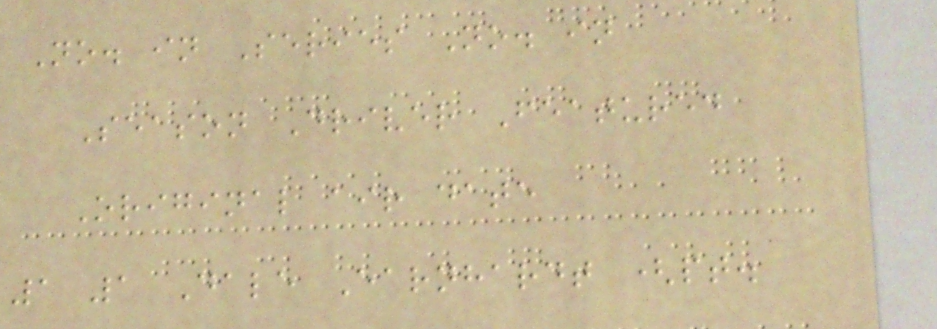No. in Series No. in
Season Driver Featured
Original air date
1 1 Dale Earnhardt (pt.
